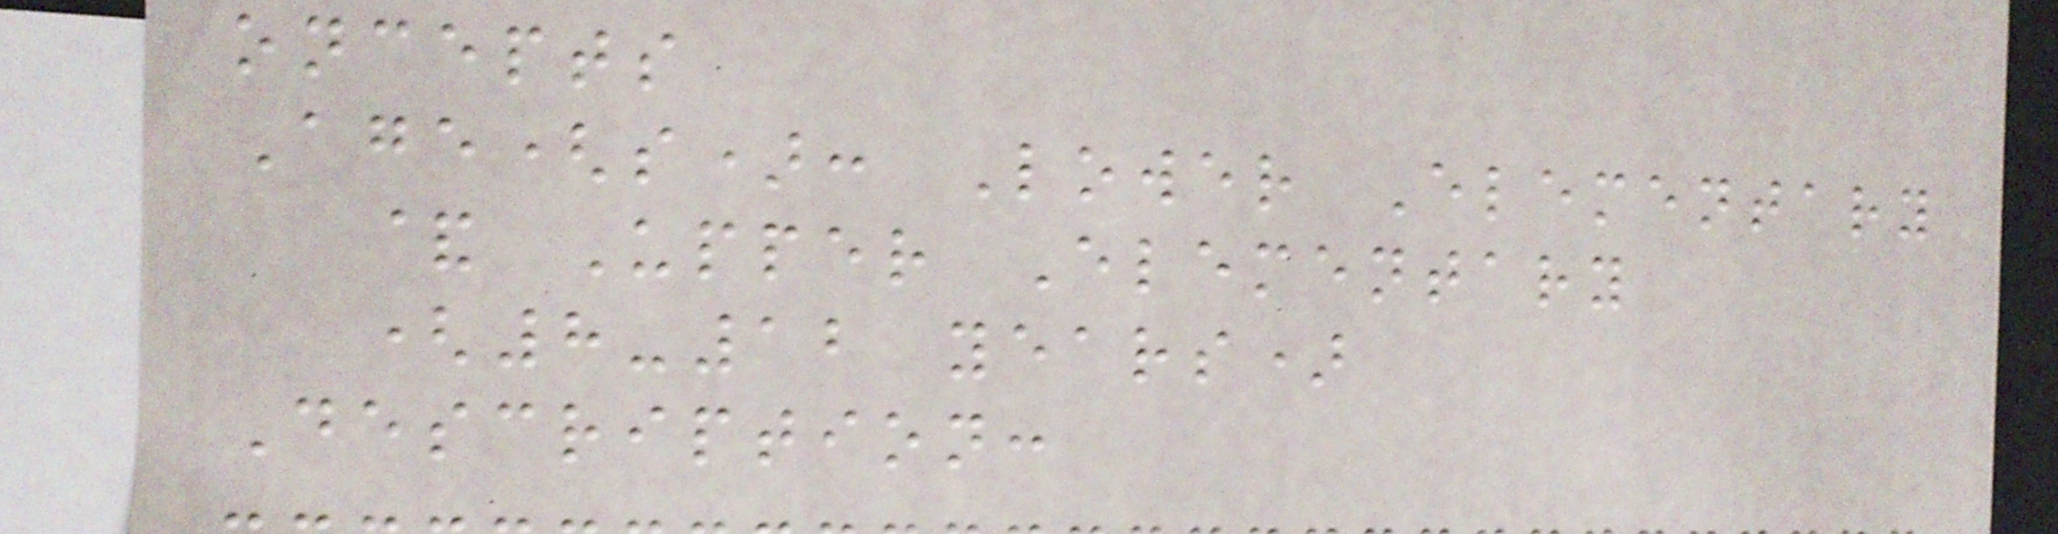oncepts
Age(s): Lower Elementary
& Upper Elementary
(8-12 years)
Description:
